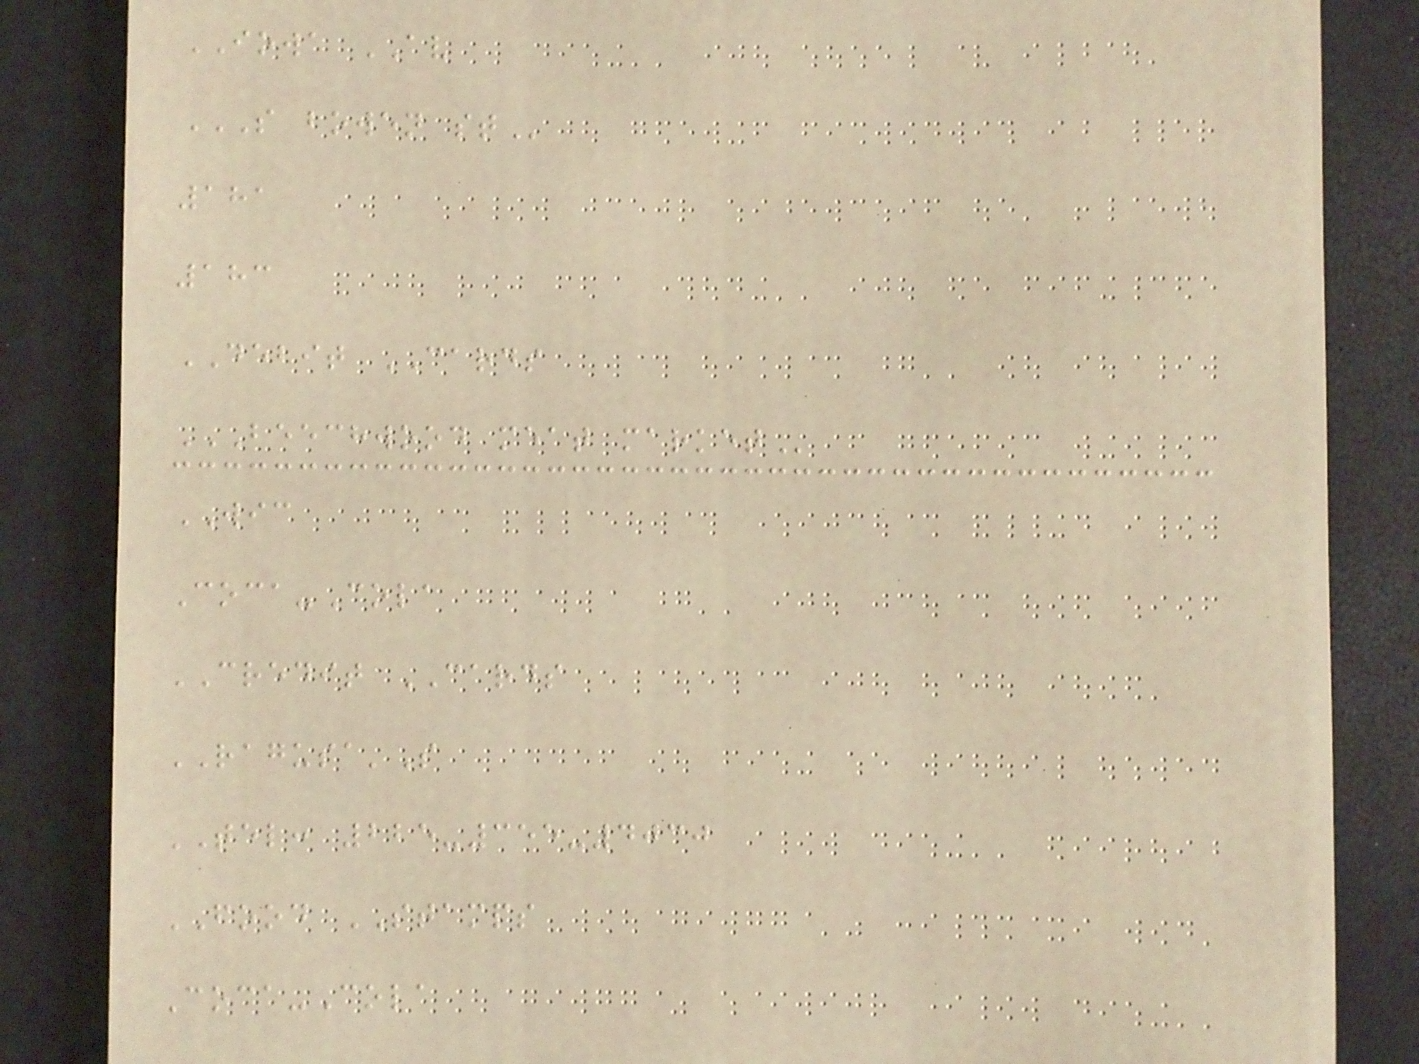IOWA AV
S BOWEN ST
181
183
DEBIT CARDS
BEECHWOOD MEAT MARKET
WIC
Coca-Cola
CREDIT CARDS
RAGUSA'S
TEL: 225-355-4030
FOOD STAMPS
Coca-Cola
